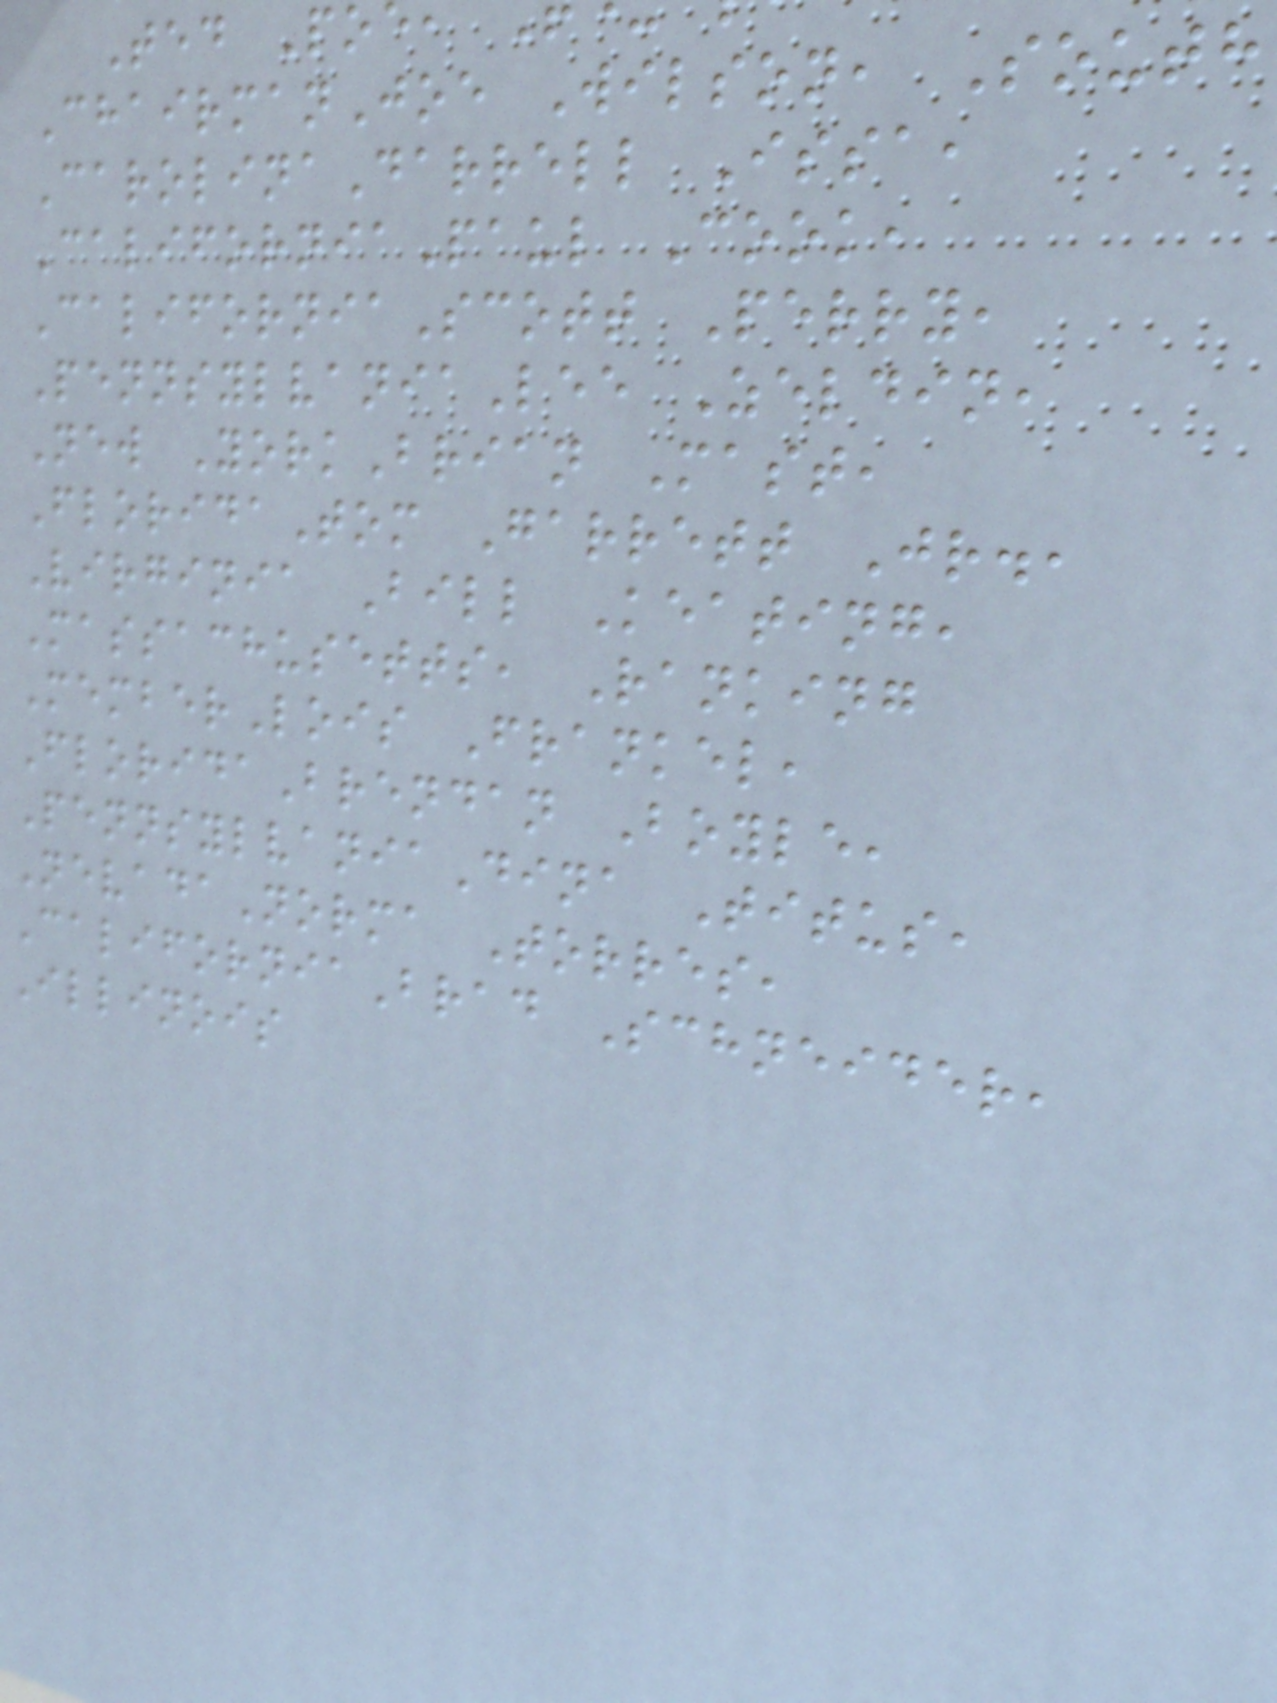Ted Poe
ChairmanJoe Wilson, South
CarolinaDarrell Issa,
CaliforniaPaul Cook,
CaliforniaScott Perry,
PennsylvaniaLee Zeldin,
New YorkBrian Mast,
FloridaTom Garrett Jr.,
Virginia Bill Keating,
Massachusetts, Ranking
MemberLois Frankel,
FloridaBrendan Boyle,
PennsylvaniaDina Titus,
NevadaNorma Torres,
CaliforniaBrad Schneider,
Illinois
